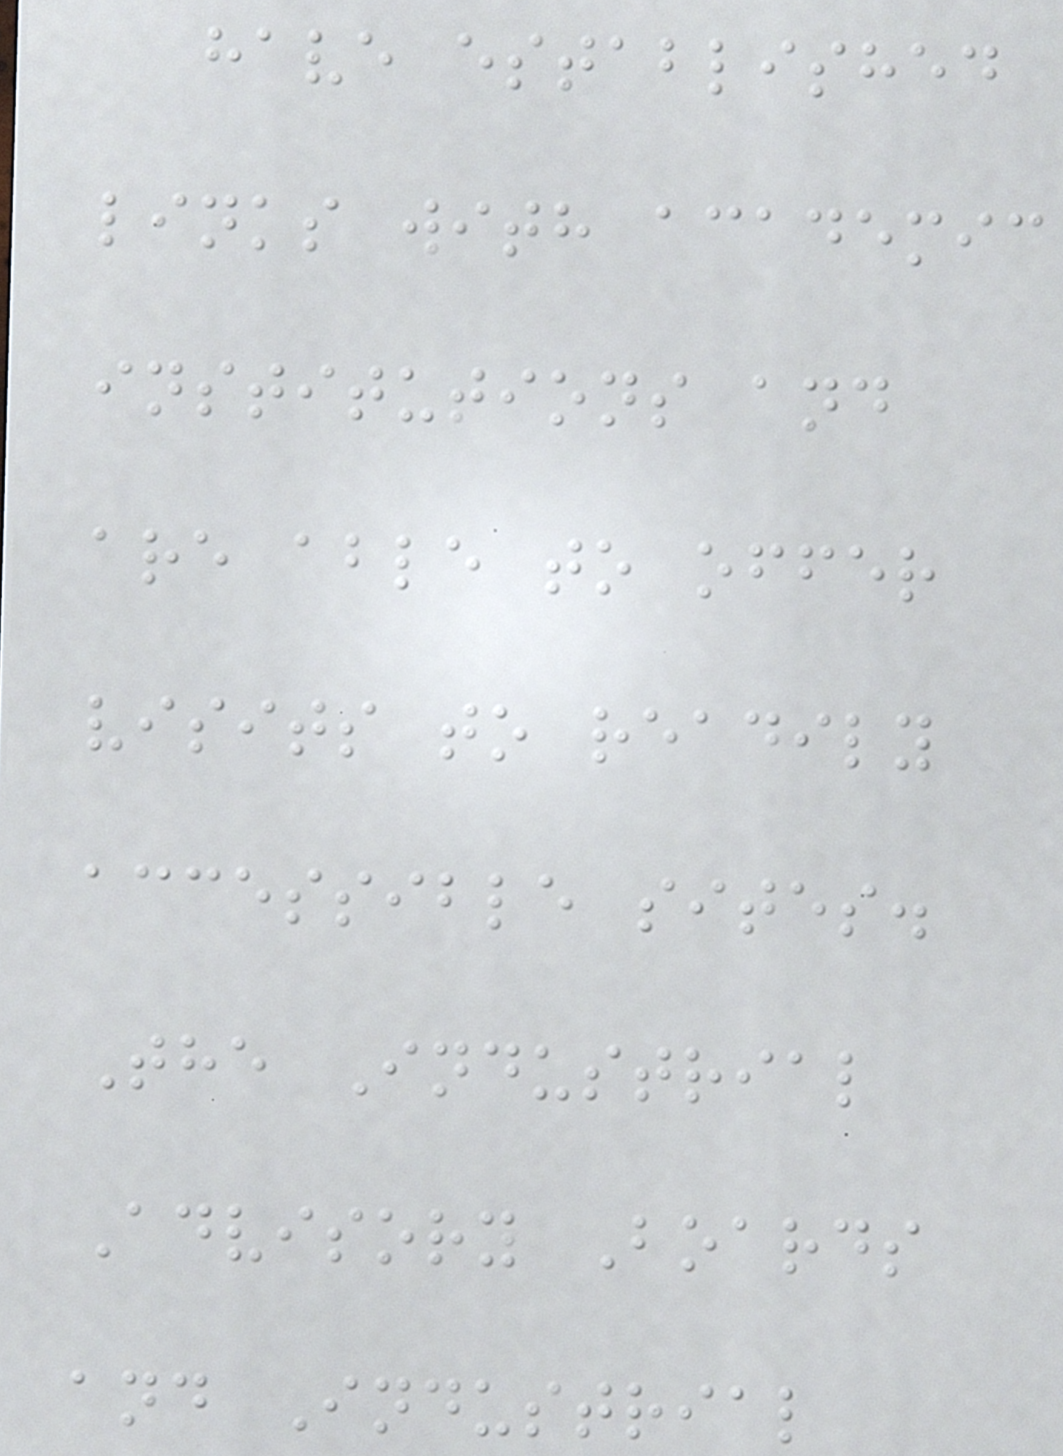have established
links with academic
institutions and
are able to offer
visits to readily
accessible sites.
The Industrial
Advisory Boards
and Industrial
